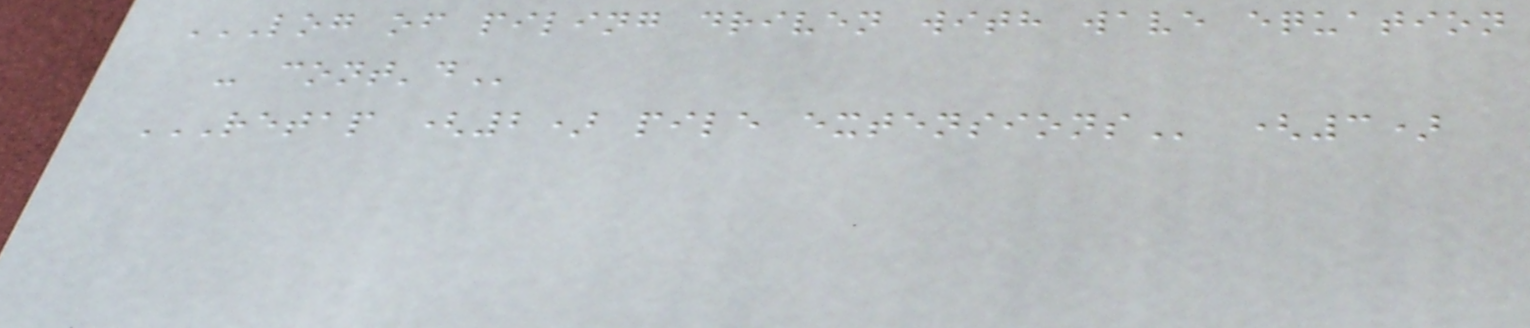LOG OF PILING DRIVEN WITH WAVE EQUATION
- CONT'D
RETAP (2) PILE EXTENSIONS (3)
